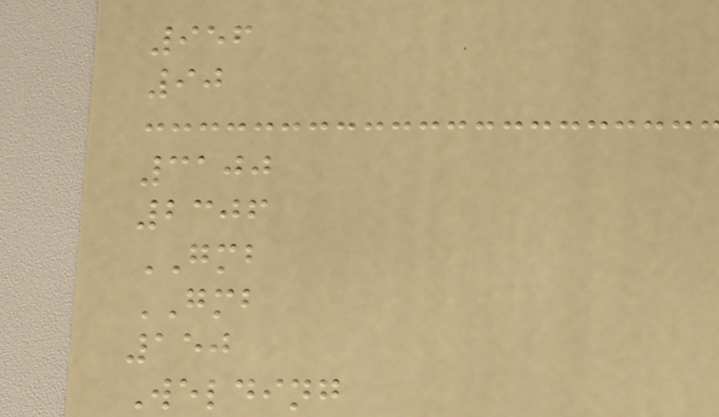956
90
3100
2306
GMB
GMB
150
Welding
